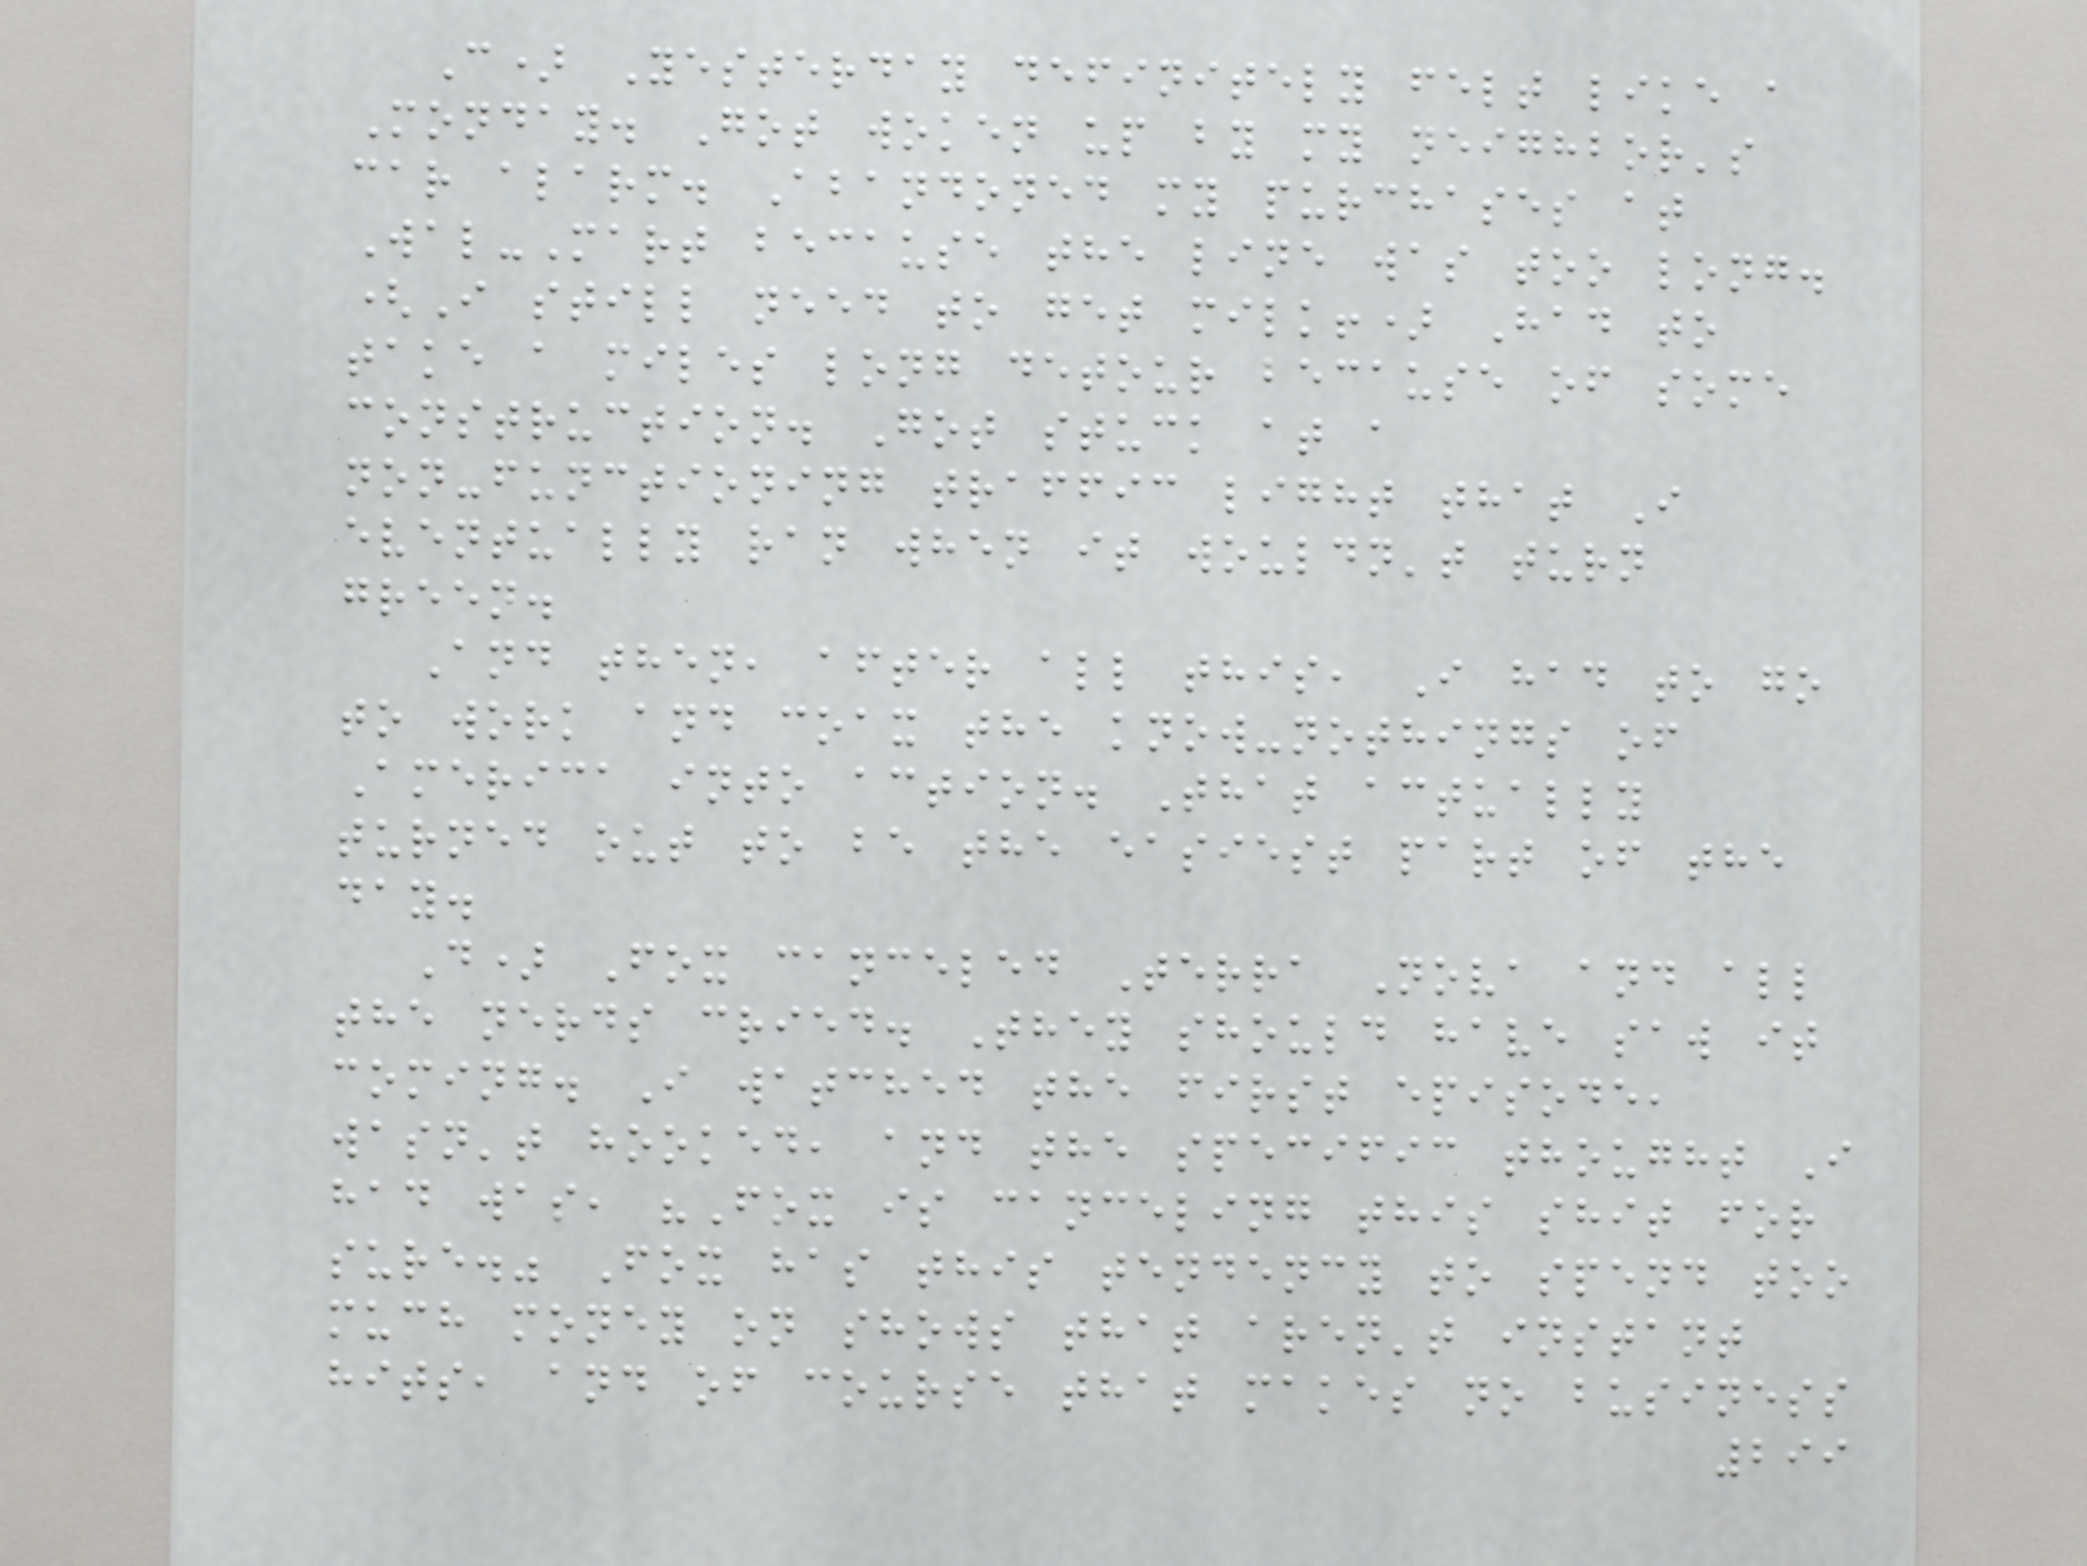C) Yesterday definitely felt like a
Monday. Got woken up by my neighbor's
car alarm. Abandoned my purchases at
Wal-Mart because the line was too long.
(I still need to get milk!) Had to
take a miles long detour because of some
construction. Got stuck at a
non-functioning traffic light that I
eventually ran when it wouldn't turn
green.
And then, after all this, I had to go
to work and coax the know-nothings of
America into action. That actually
turned out to be the easiest part of the
day.
D) Fox canceled Terra Nova and all
the nerds cried. They should have saw it
coming. I watched the first episode,
wasn't hooked, and the specific thought I
had was, "Fox is canceling this shit for
sure." Fox has this tendency to spend too
much money on shows that aren't instant
hits, and of course that makes no business
299
